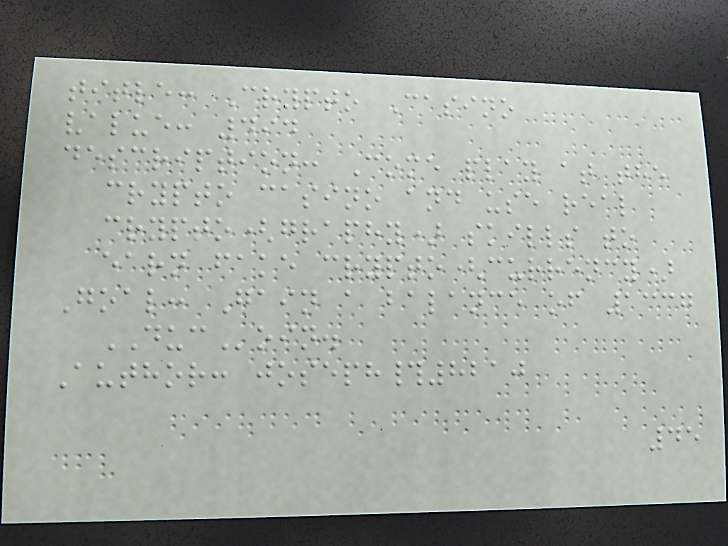title: Crypto Casino
value: 494
description: Come play at the
crypto casino and use real
crypto(graphy) skills to
earn fake crypto(currency)
Goal: Gain a balance of 1337
DUCoin.
Author: joseph#8210
45
